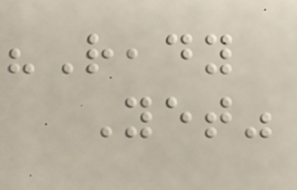"Ready
Yet"
